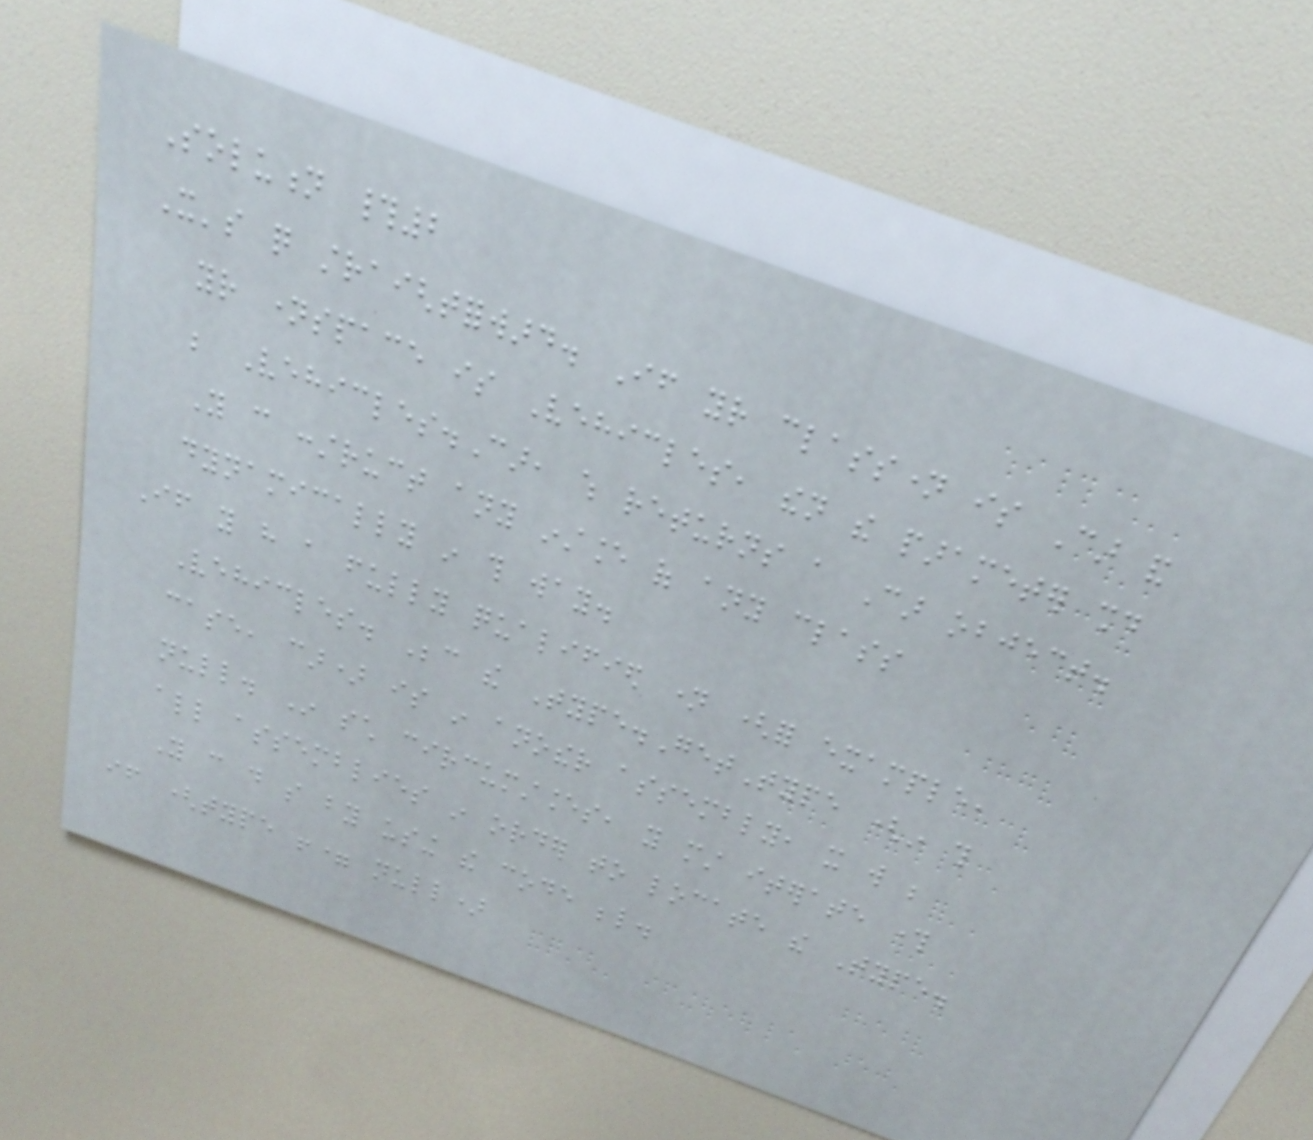Solution #2
It's quite straightforward. If your classname is Car and
your namespace is Vehicles, then the parameter should
be Vehicles.Car, which returns a Car object.
You can construct any instance of any class
dynamically in this way.
If you have a fully qualified name (for example,
Vehicles. Because the Type.GetType (in this
case, car) is in another assembly, it will be
null. In such circumstances, you must iterate through
all assemblies in order to locate the Type.
You can do so by using the code below.
if (type != null)
